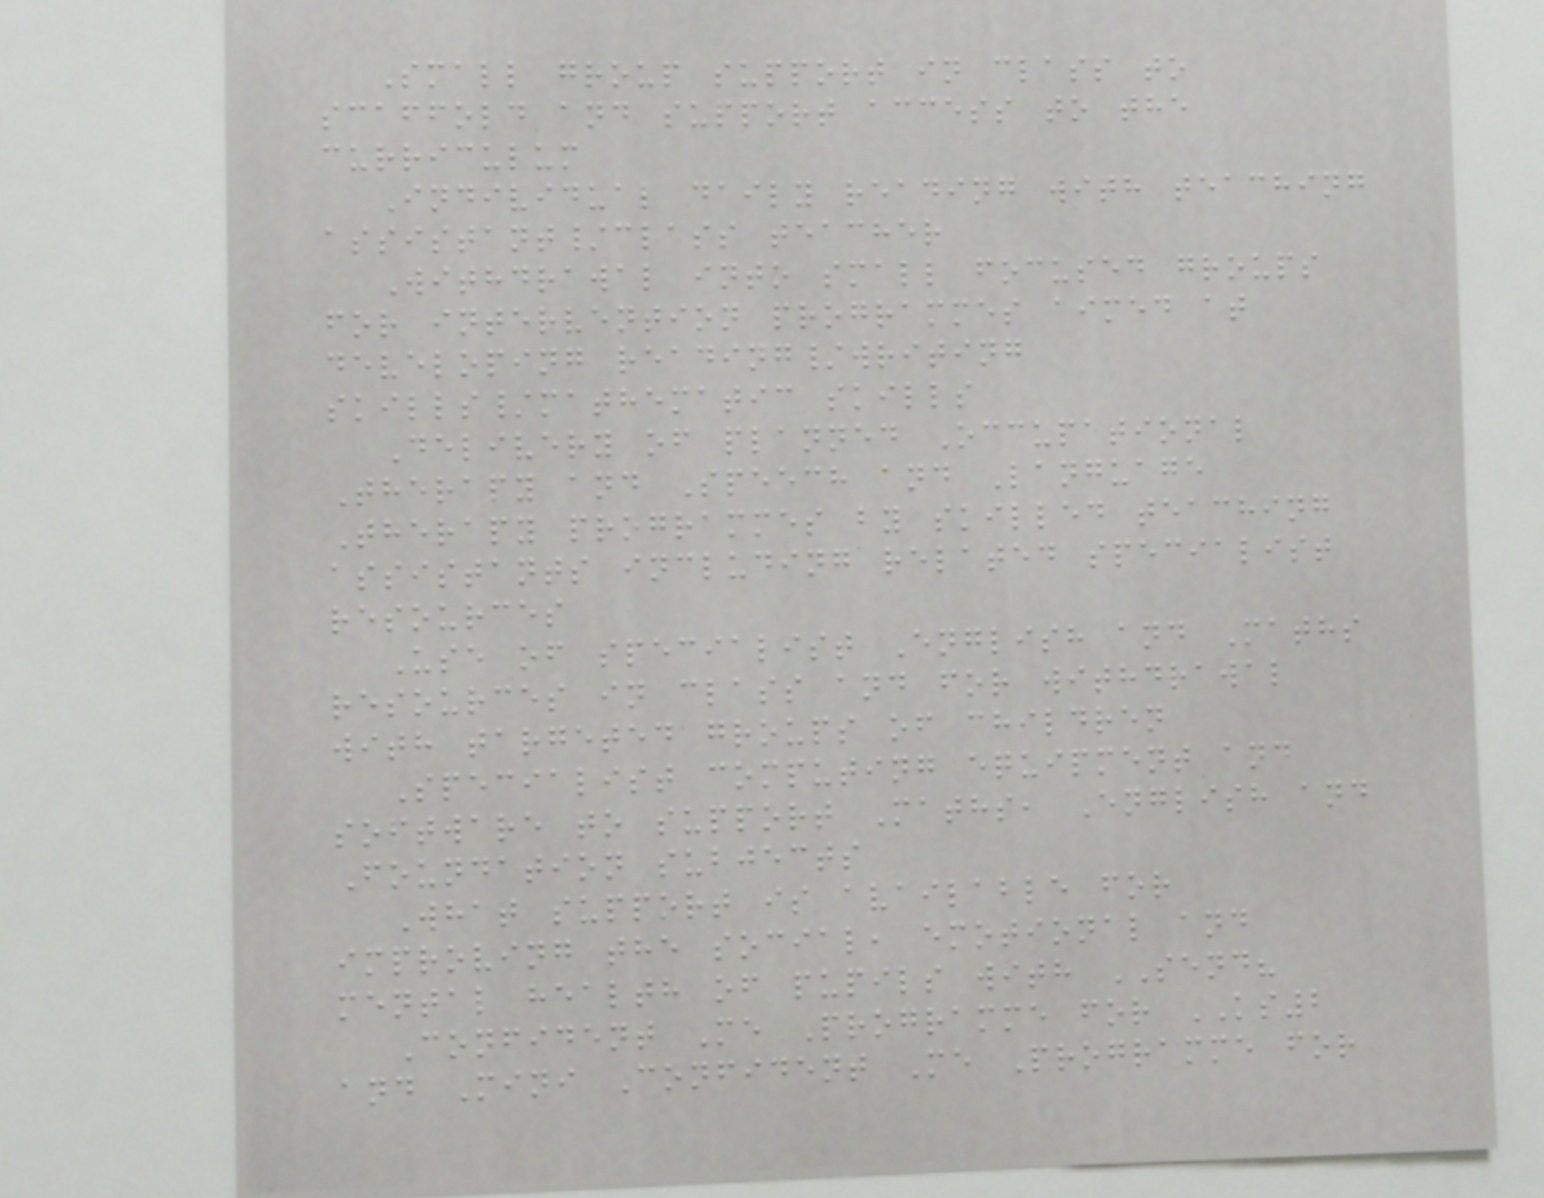Small group support in class to
scaffold and support access to the
curriculum
Individual daily reading with teaching
assistant/class teacher
Withdrawal into small focused groups
for intervention programmes aimed at
developing reading/writing
skills/mathematic skills
Delivery of planned Occupational
Therapy and Speech and Language
Therapy programmes by skilled teaching
assistants including related specialist
resources
Use of specialist English and Maths
resources in class and for withdrawal
with targeted groups of children
Specialist computing equipment and
software to support Maths, English and
Foundation subjects
What support is available for
improving the social, emotional and
mental health of pupils with SEND?
Confident Me Programme for KS2
and Mini Confident Me Programme for
